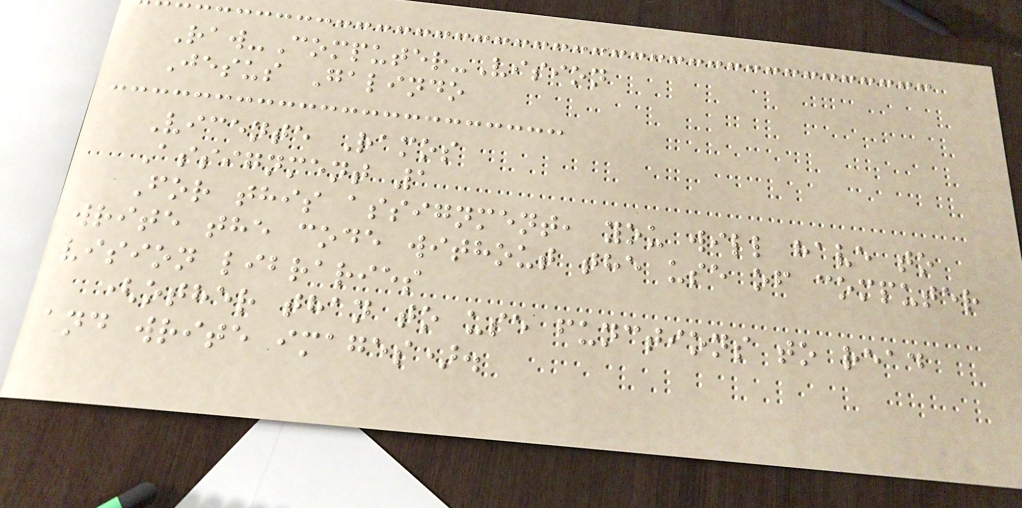Raw-Computer-Vision
Jesus Galindo
Vicente Ramos
Assignment 1
For this assignment, you will have to
write the code without the use of computer
vision libraries
(other than to use functions to read
and write images).
